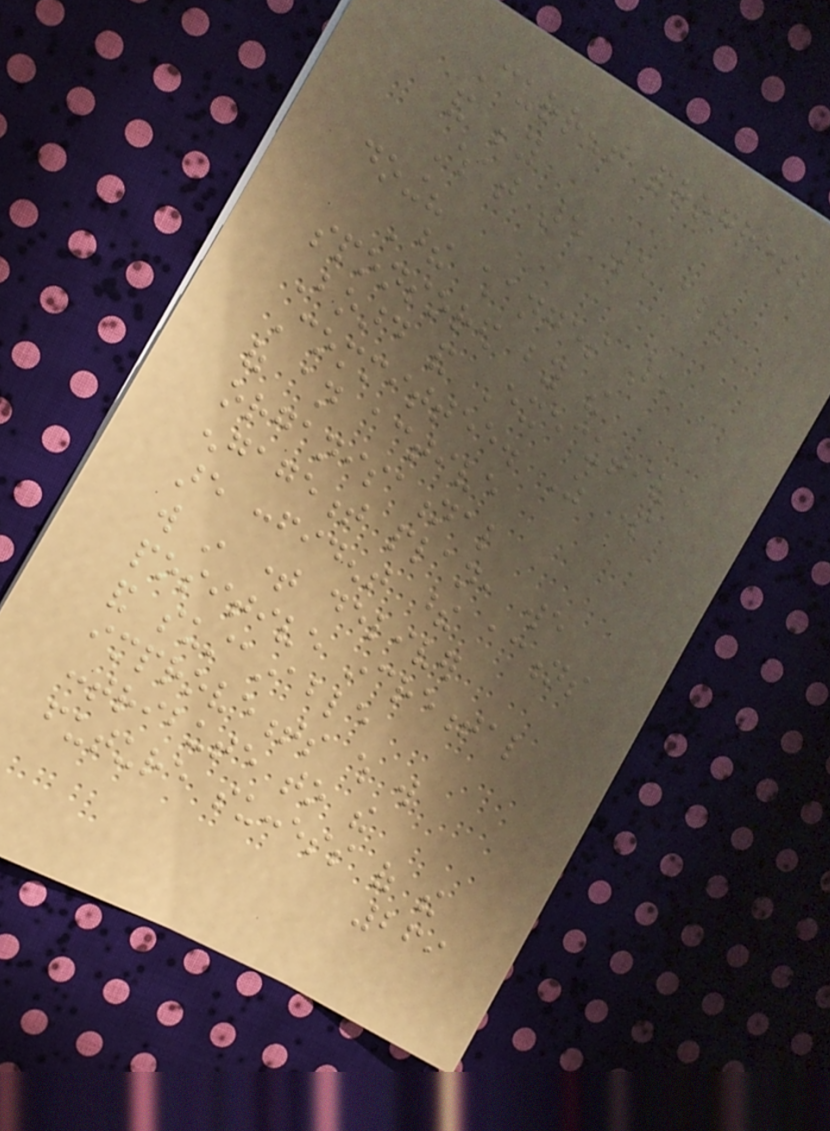Current progress
and beyond
What are we already
doing?
These changes are
sponsored by the
Board and Executive
Committee. As part
of an active
organisational
engagement plan, we
are confident these actions
will in time deliver
positive incremental
and sustainable
improvements which will
contribute to the
future success of the
269
